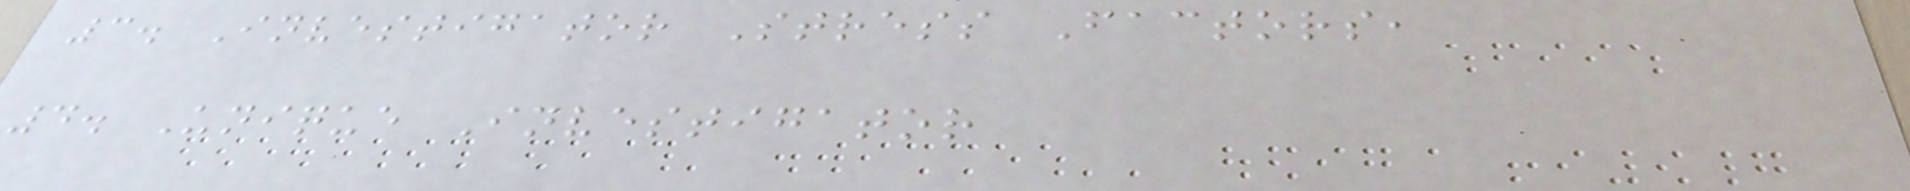3. Investigator Stress Factors,
4. Unique Investigator
